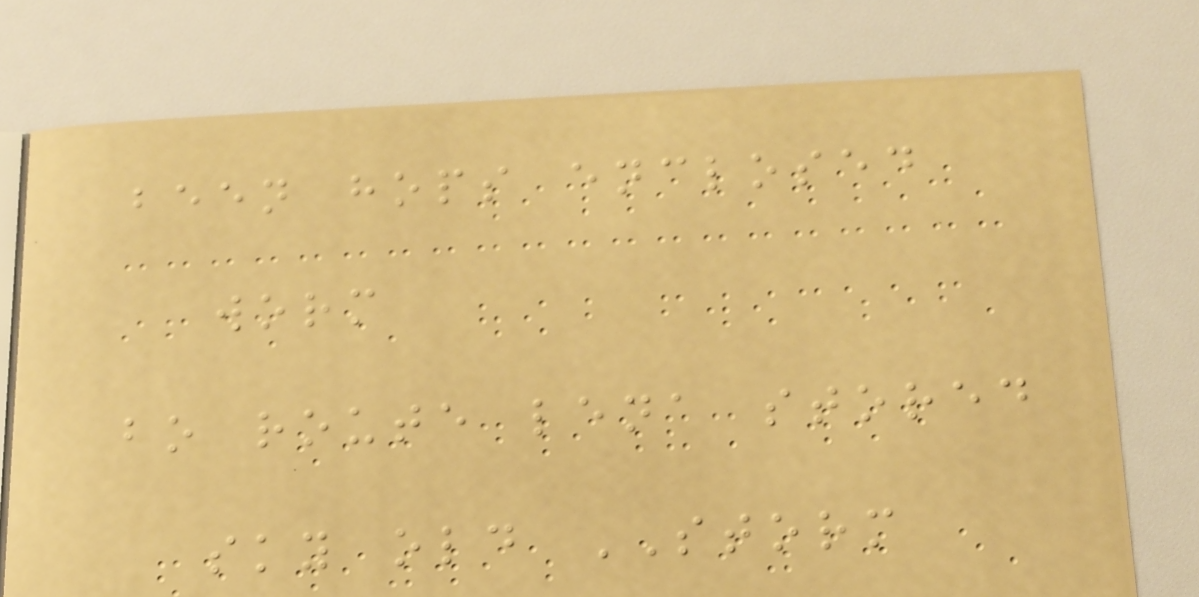been hops enclosed
worm
bo route lena stored
sky old STORM
